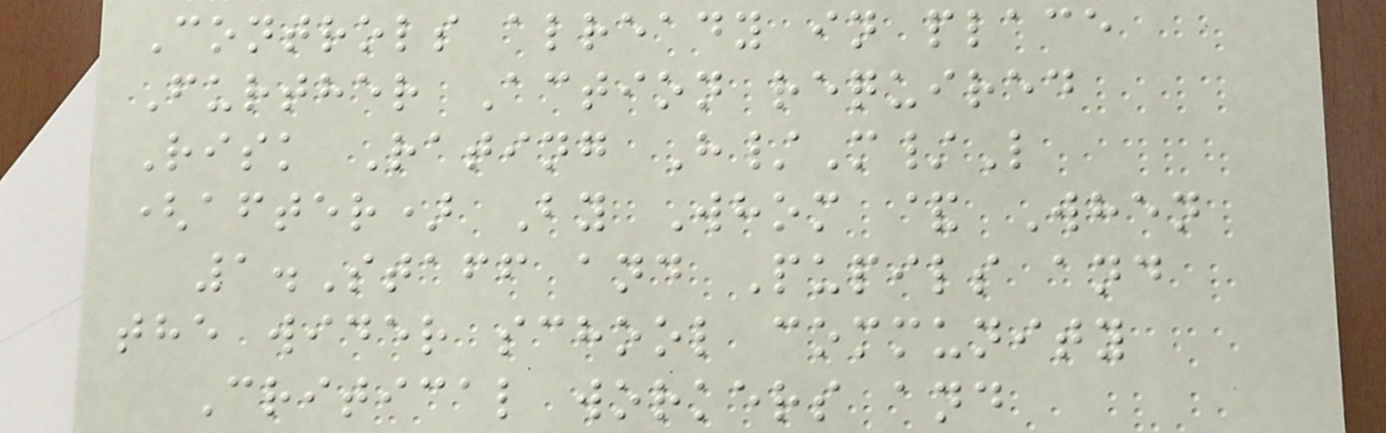Controls already in place
Further Action required
Risk Rating H/M/L
(after) By Whom & When
1.Staff and Pupils and
the wider school community
Critical workers and
